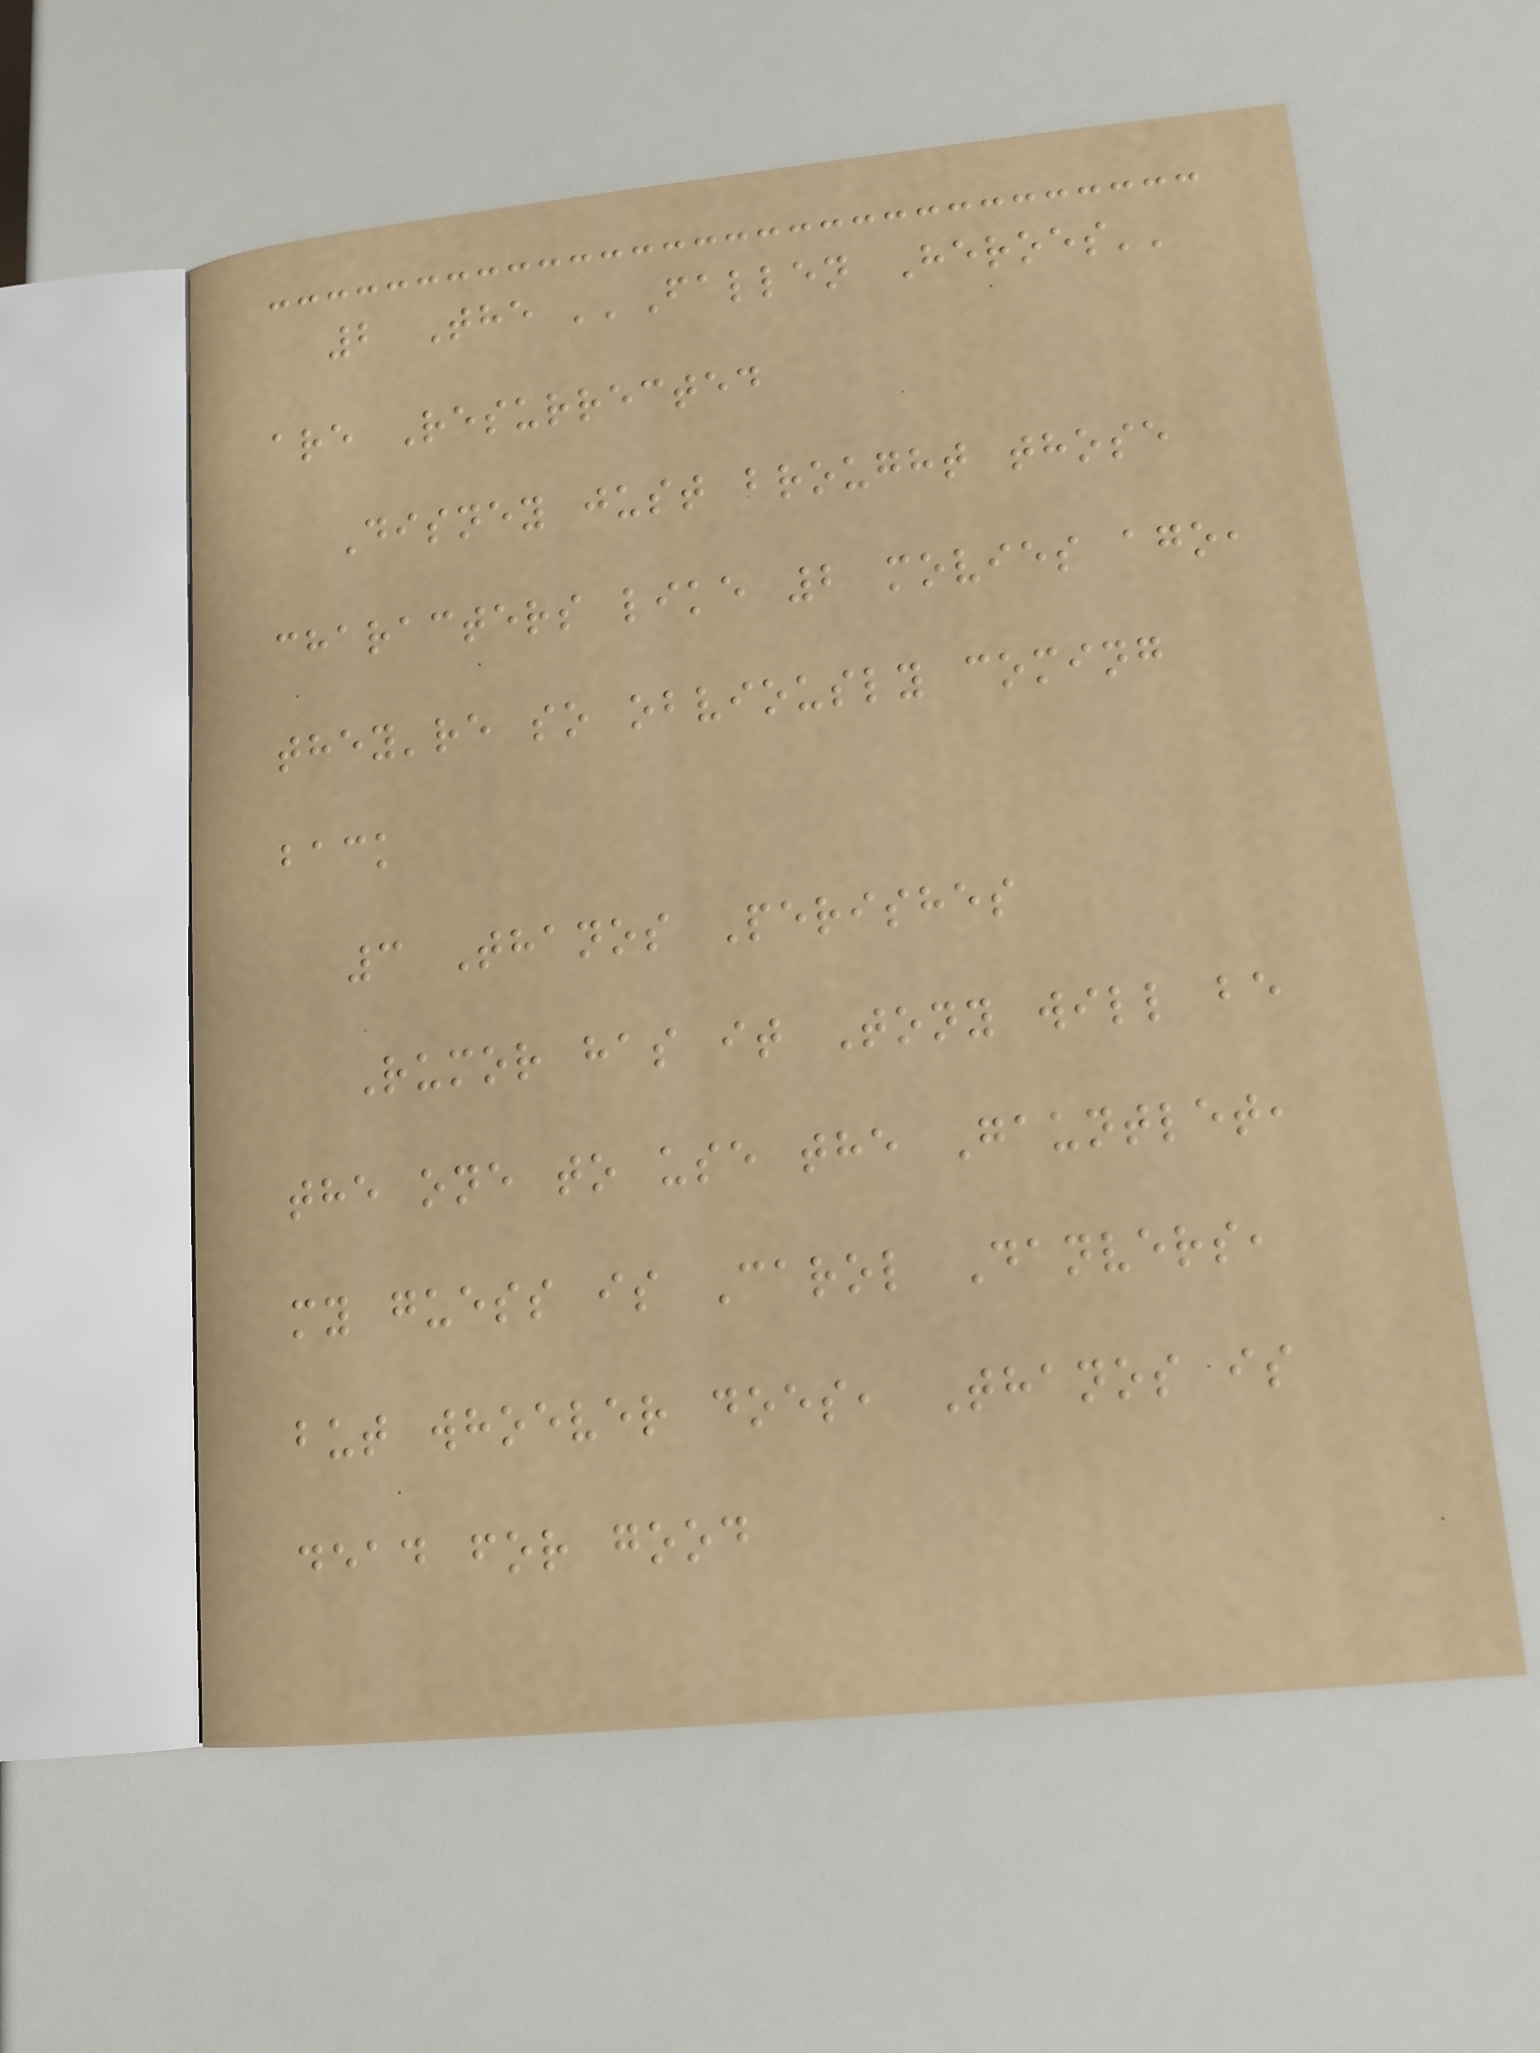2 The ''Fallen Heroes''
are Resurrected
Disney just brought those
characters like 2 movies ago,
they're so obviously coming
back
3 Thanos Perishes
Rumor has it Tony will be
the one to use the Gauntlet,
my guess is Carol Danvers,
but whoever does, Thanos is
dead for good
